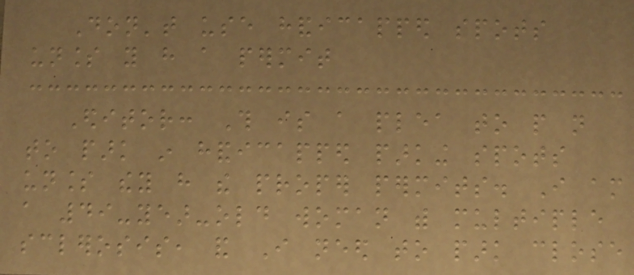Don't use handicapped spots
unless you have a permit
Editor: This is a plea to people not
to park in handicapped parking spots
unless they have the proper permits. I am
a 49-year-old woman with multiple
sclerosis, and I need to park close
